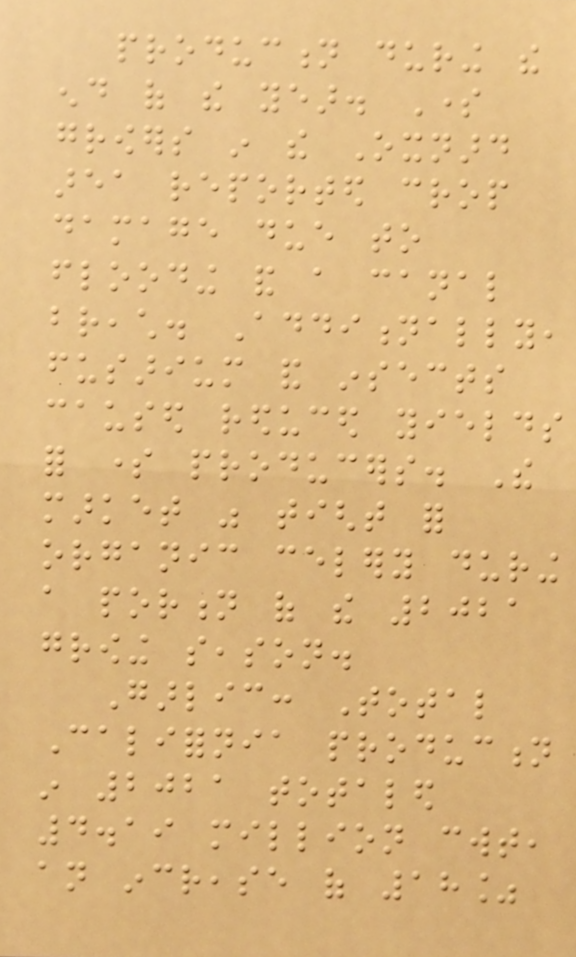production during the
end of the year. Some
growers in the Oxnard
area reported crop
damage due to
flooding and a canal
breach. Additionally,
fusarium and insects
caused reduced yields
for some producers. The
market was tight for
organic celery during
a portion of the 2021
growing season.
Garlic: Total
California production
in 2021 totaled
4.19 million cwt,
an increase of 18%
